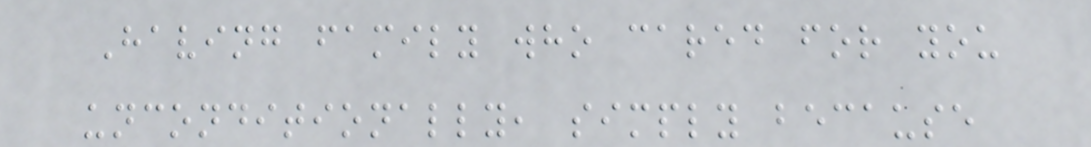Having family who cared for you
unconditionally, simply because
